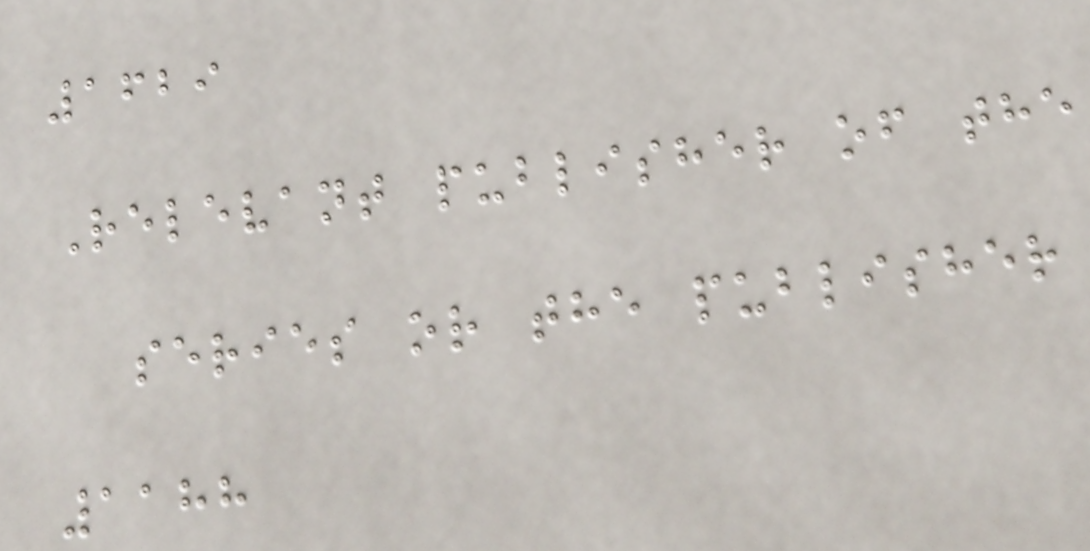1629
Relevant publisher of the
series or the publisher
1188
